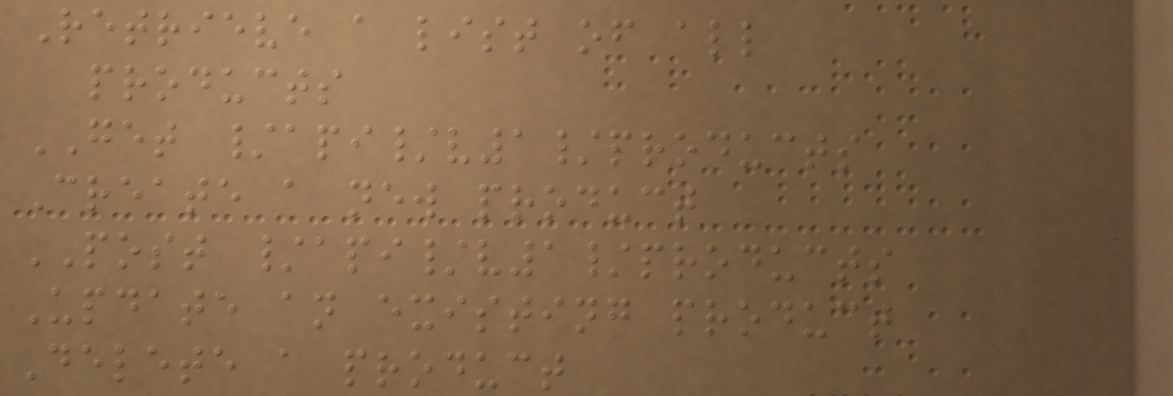Retrieve a list of all
products
GET /api/v1/products
Create a new product
POST /api/v1/products
Update an existing product
Delete a product
